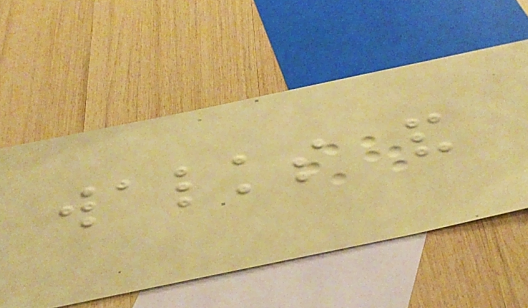walks and
